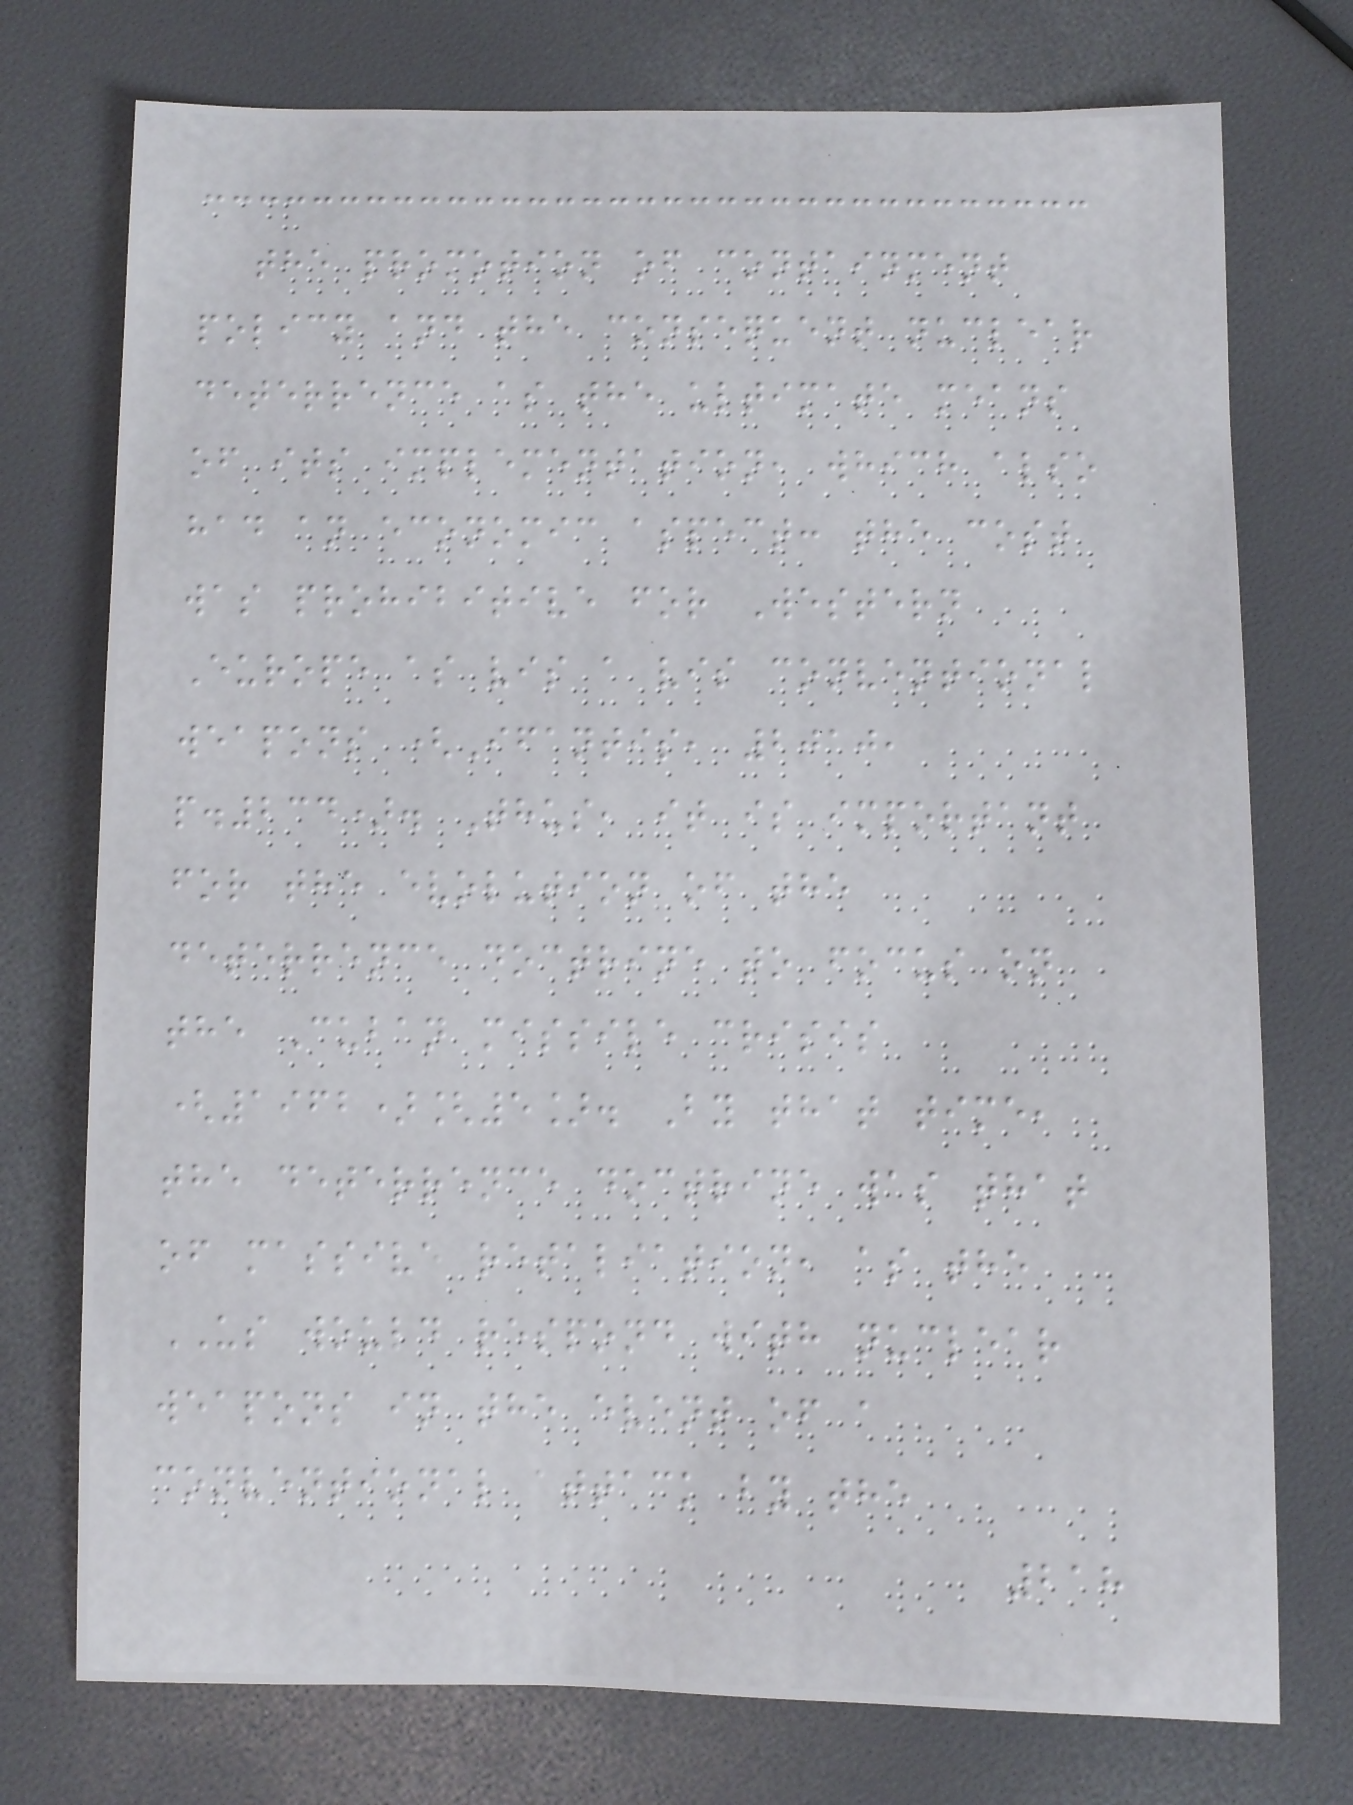the promotion of containment
policy and the consequent nuclear
deterrence as the ultimate means
of its implementation, which also
had an economic aspect: the cost
was prohibitive for Western
Europe as vis a vis conventional
weapons (Ifantis, 2010,
p.234). Thus, it is important
for the evolution of the
deterrence doctrine to focus on
the Cuban missile crisis
(1962)[5]. By that time,
the deterrence doctrine was that
of massive retaliation, as the
US would respond with nuclear
weapons in the event of a
conventional attack by the
218
